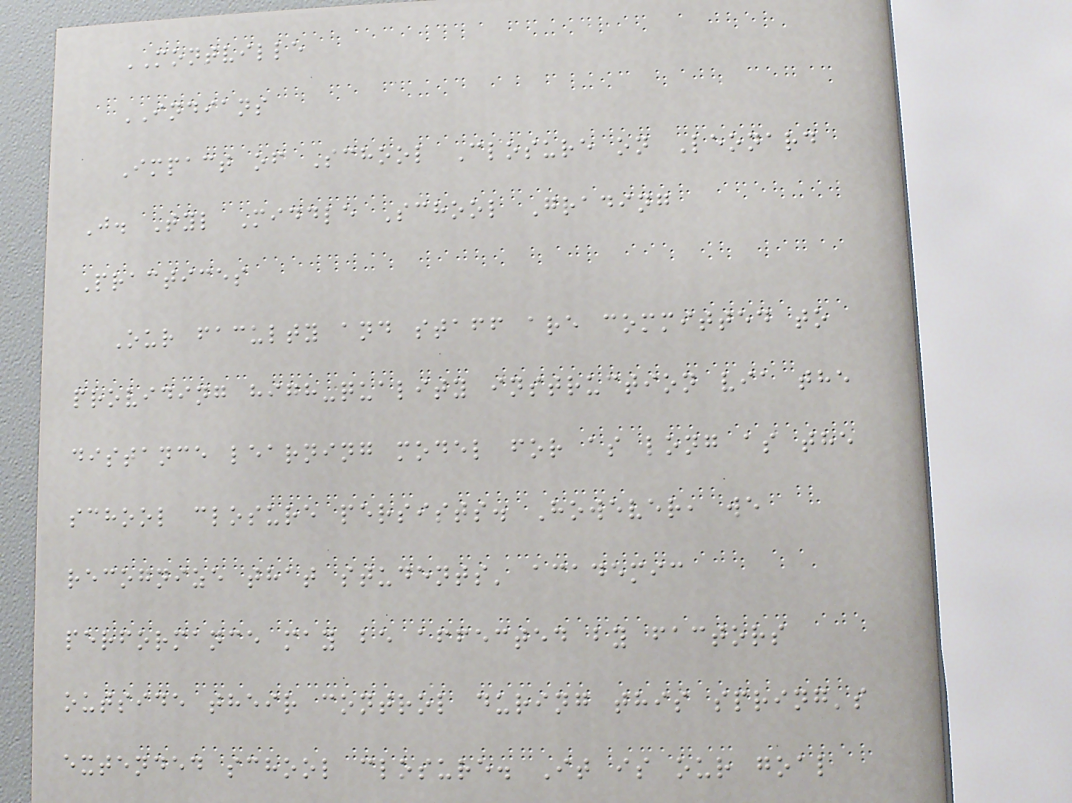MONTVILLE
INDIANS
Impact of School Closure on Leonard
J. Tyl Middle School Grading
Practices
Our faculty and staff are committed to
providing high-quality instruction via the
distance learning model for as long as the
school closure persists. However, we
recognize that students' academic
performance may be affected by factors
outside their control during this spring's
extended school closure. It is our goal
